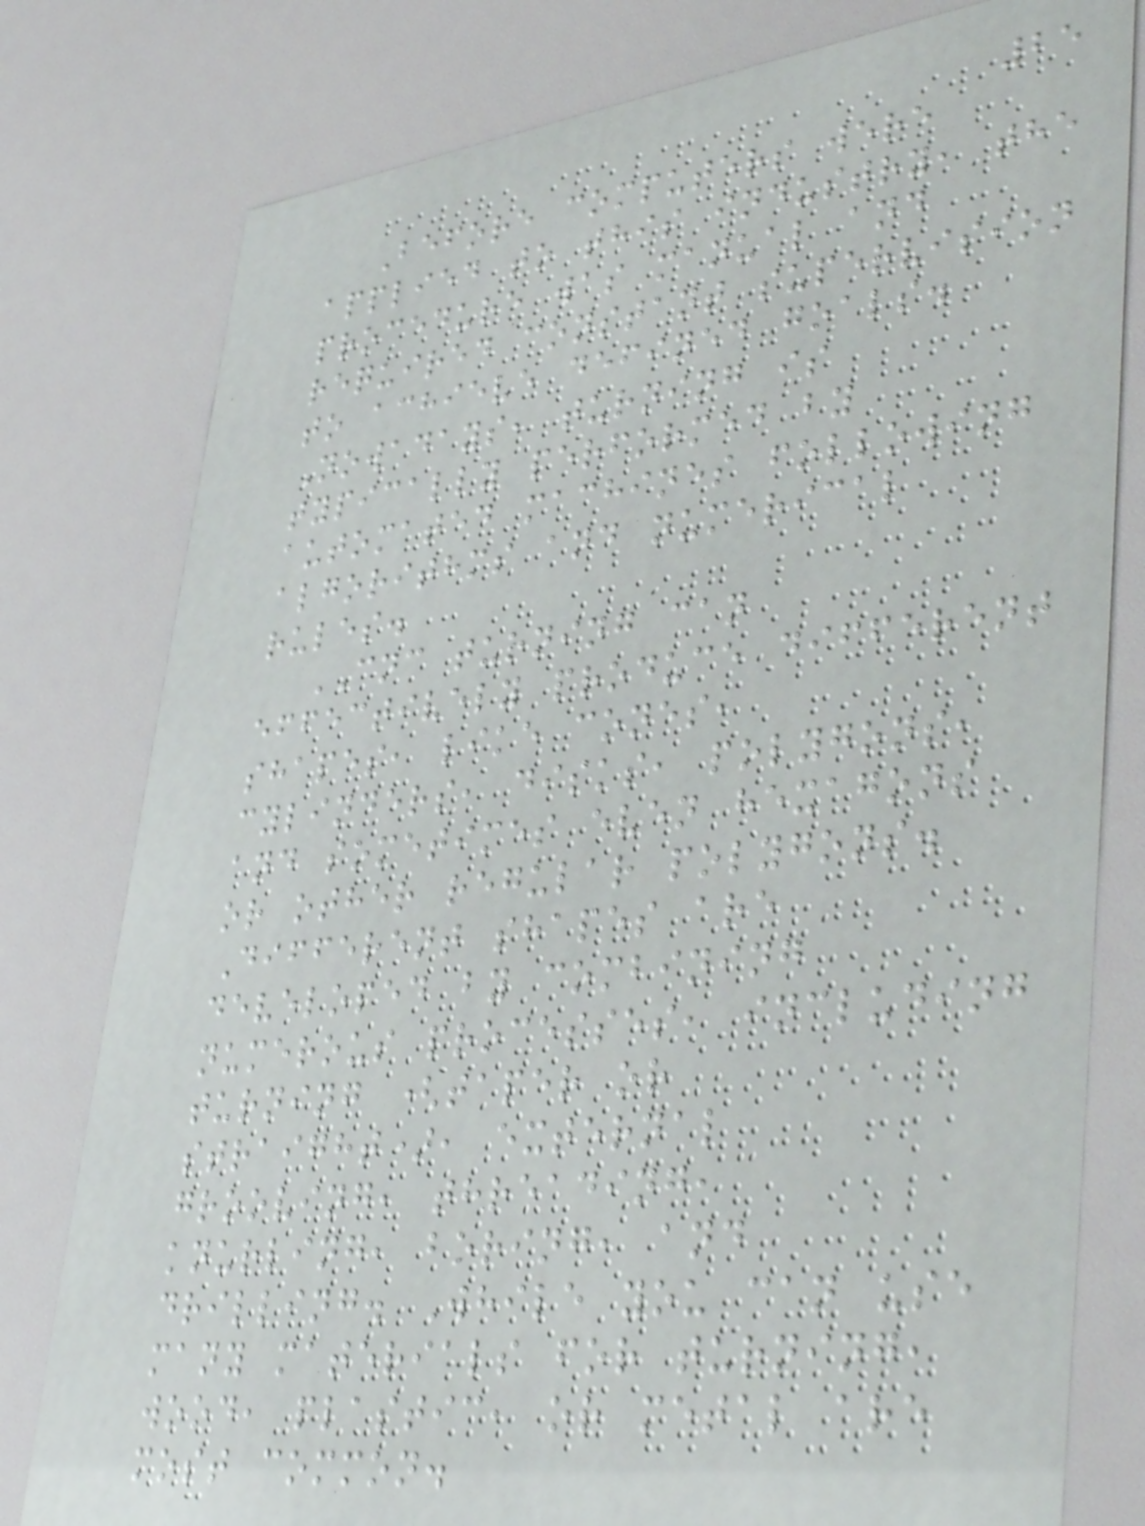25
Before computers were
applied to this industry, the
procedure was manual and
required constant supervision
to achieve defined goals.
Nowadays, turning is
typically performed by
automated machines following
algorithms and numerical
rules.
CNC turning can
effectively produce different
shapes, like cones,
cylinders, disks, polygons,
and sometimes even hexagons
or other regular polygons.
Different shapes are
developed by combining
numerous processes, including
turning (taper or
straight), external
grooving, threading,
knurling, boring, and
drilling. While you can use
many materials for turning,
wood, plastic, or metal are
most common.
